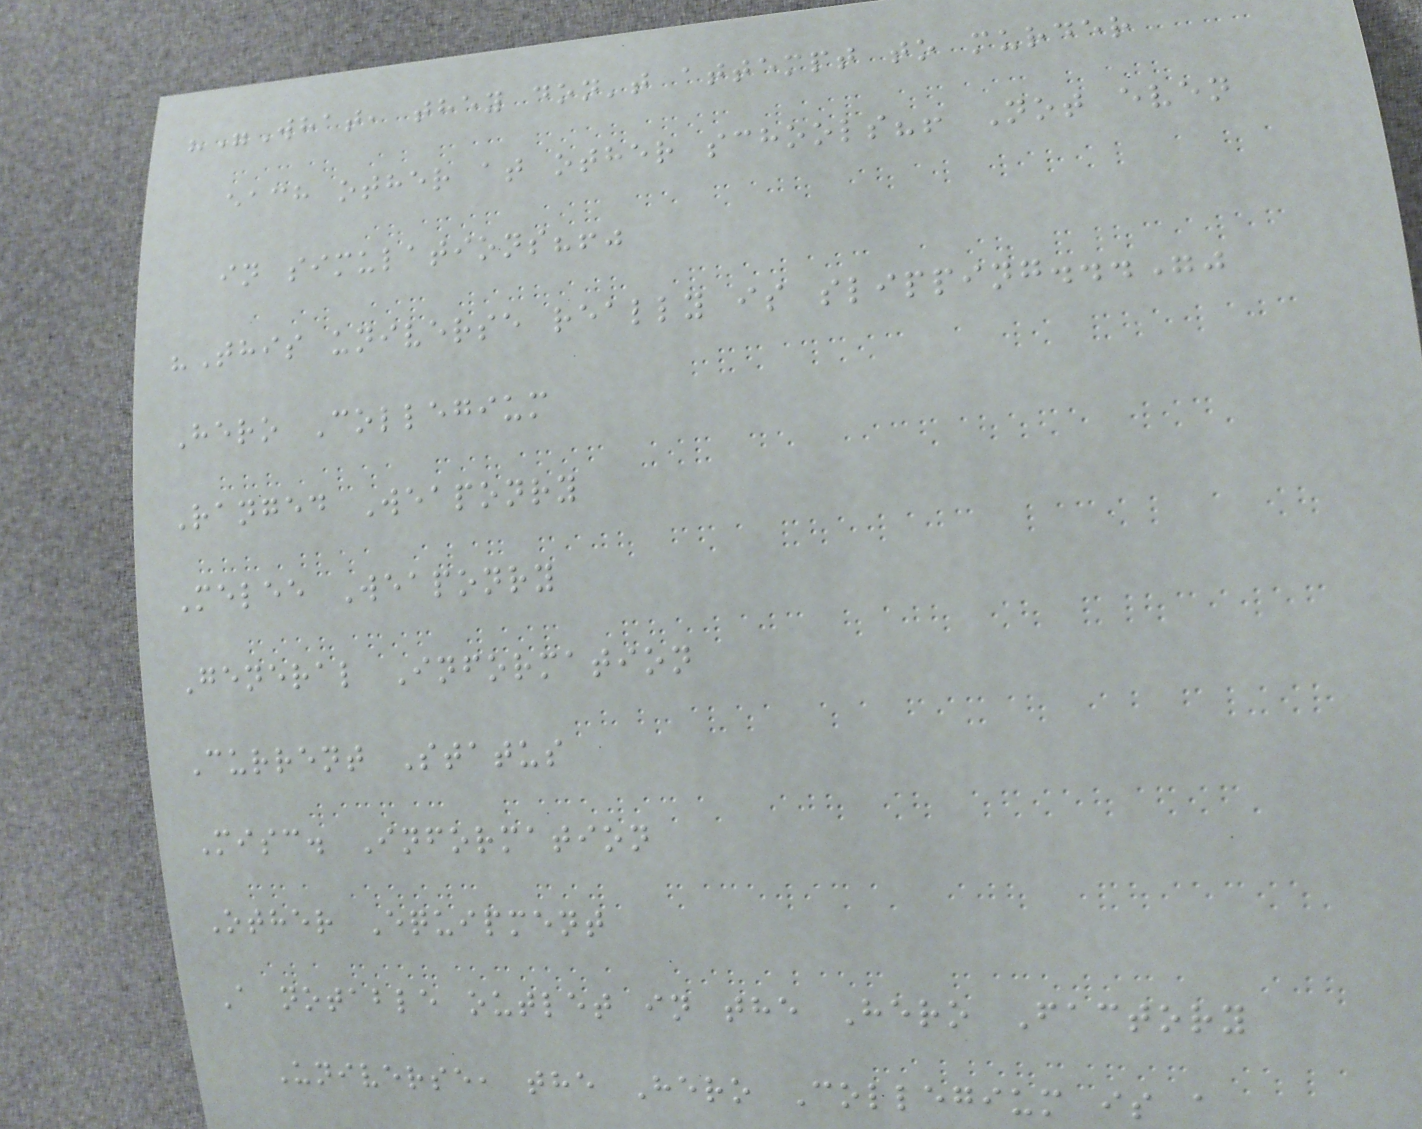""What, they don't attempt to murder
each other at other schools?! Not even
in simulations?!"
"This universe really is slipping...""
Hero Collegium
Ranged Weaponry
Melee Weaponry
General Information
Current Status
Misc. Information
Other Equipment
A notable outlet in the Hero Factory
Universe, the Hero Collegium is a
